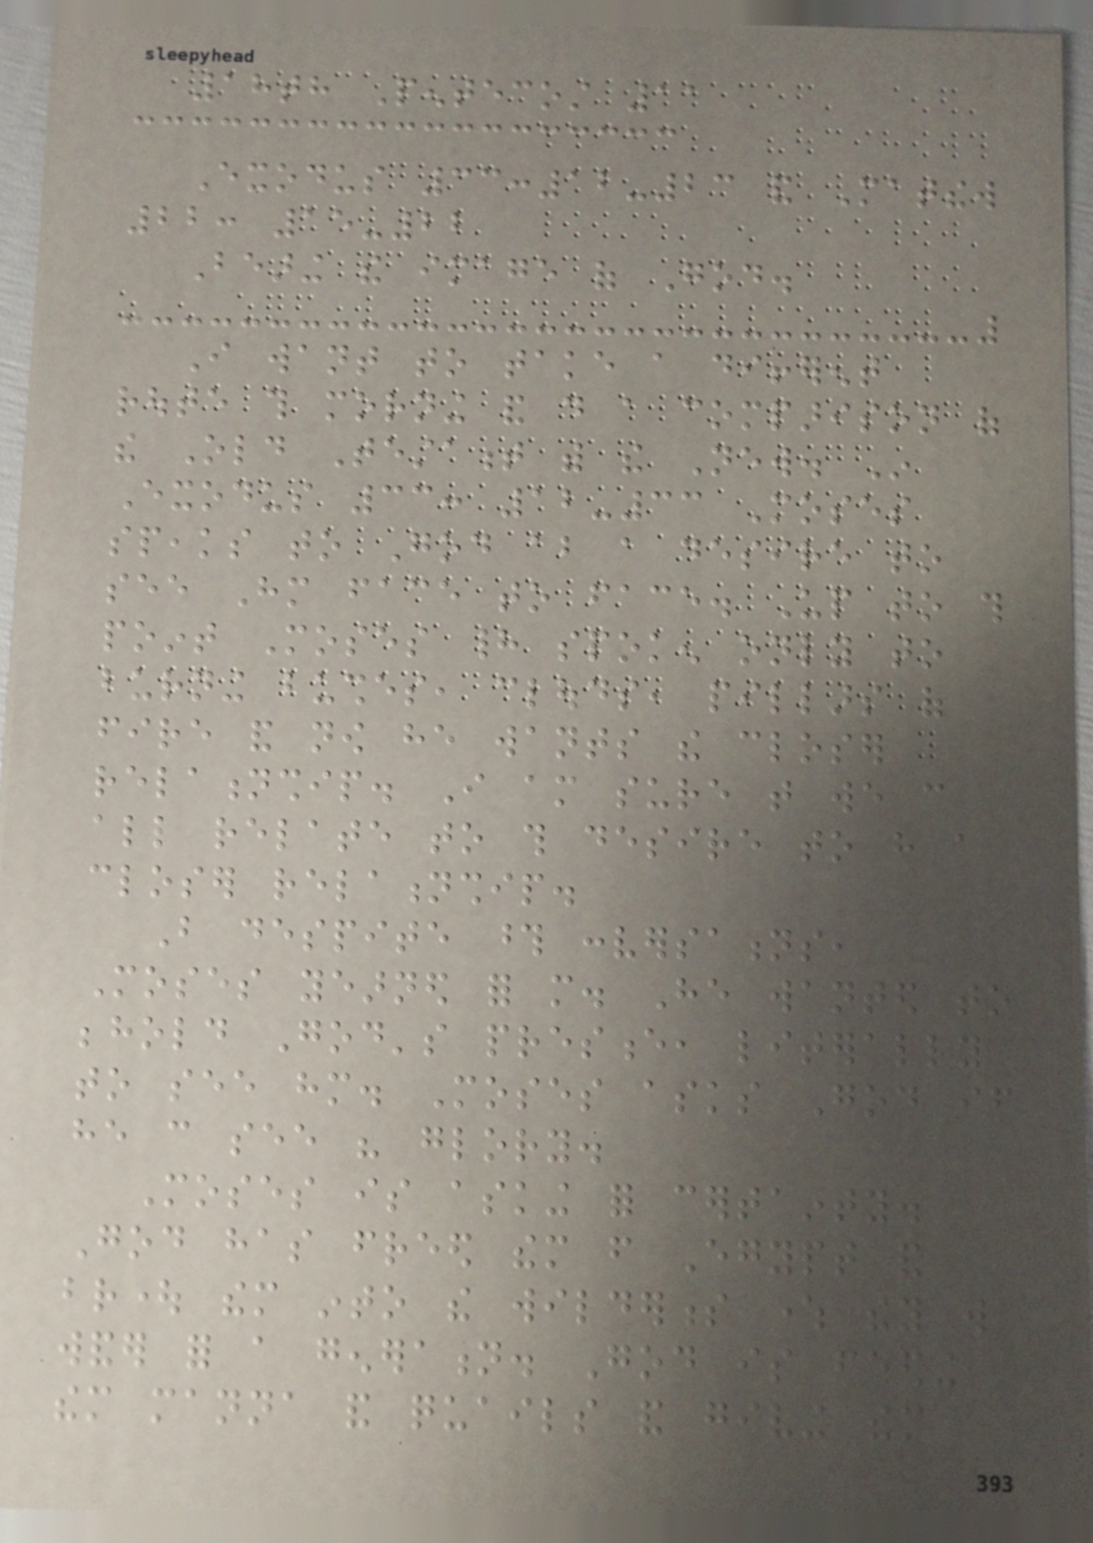18th Pentecost 11
Exodus 33:12-23 and Matthew
22: 15-22
Bearing the image of God.
I want to take a different
route this morning and do a comparison of
the Old Testament with the New. In
Exodus 33: 12-33 Moses
speaks to God about a desire to
see Him face to face. Up to this
point Moses had spoken only to
burning bushes, clouds, pillars of
fire and now he wants the closer
relationship. I am sure that we can
all relate to this desire to have a
closer relationship.
But despite those conversations,
Moses yearned for more. He wanted to
behold God's presence, literally
to see him. Moses asks God if
he can see his glory.
Moses is asking for certainty.
God has freed them from Egypt and
brought them into the wilderness where they will
wander for a generation. God is feeding
them manna and quails and giving them
